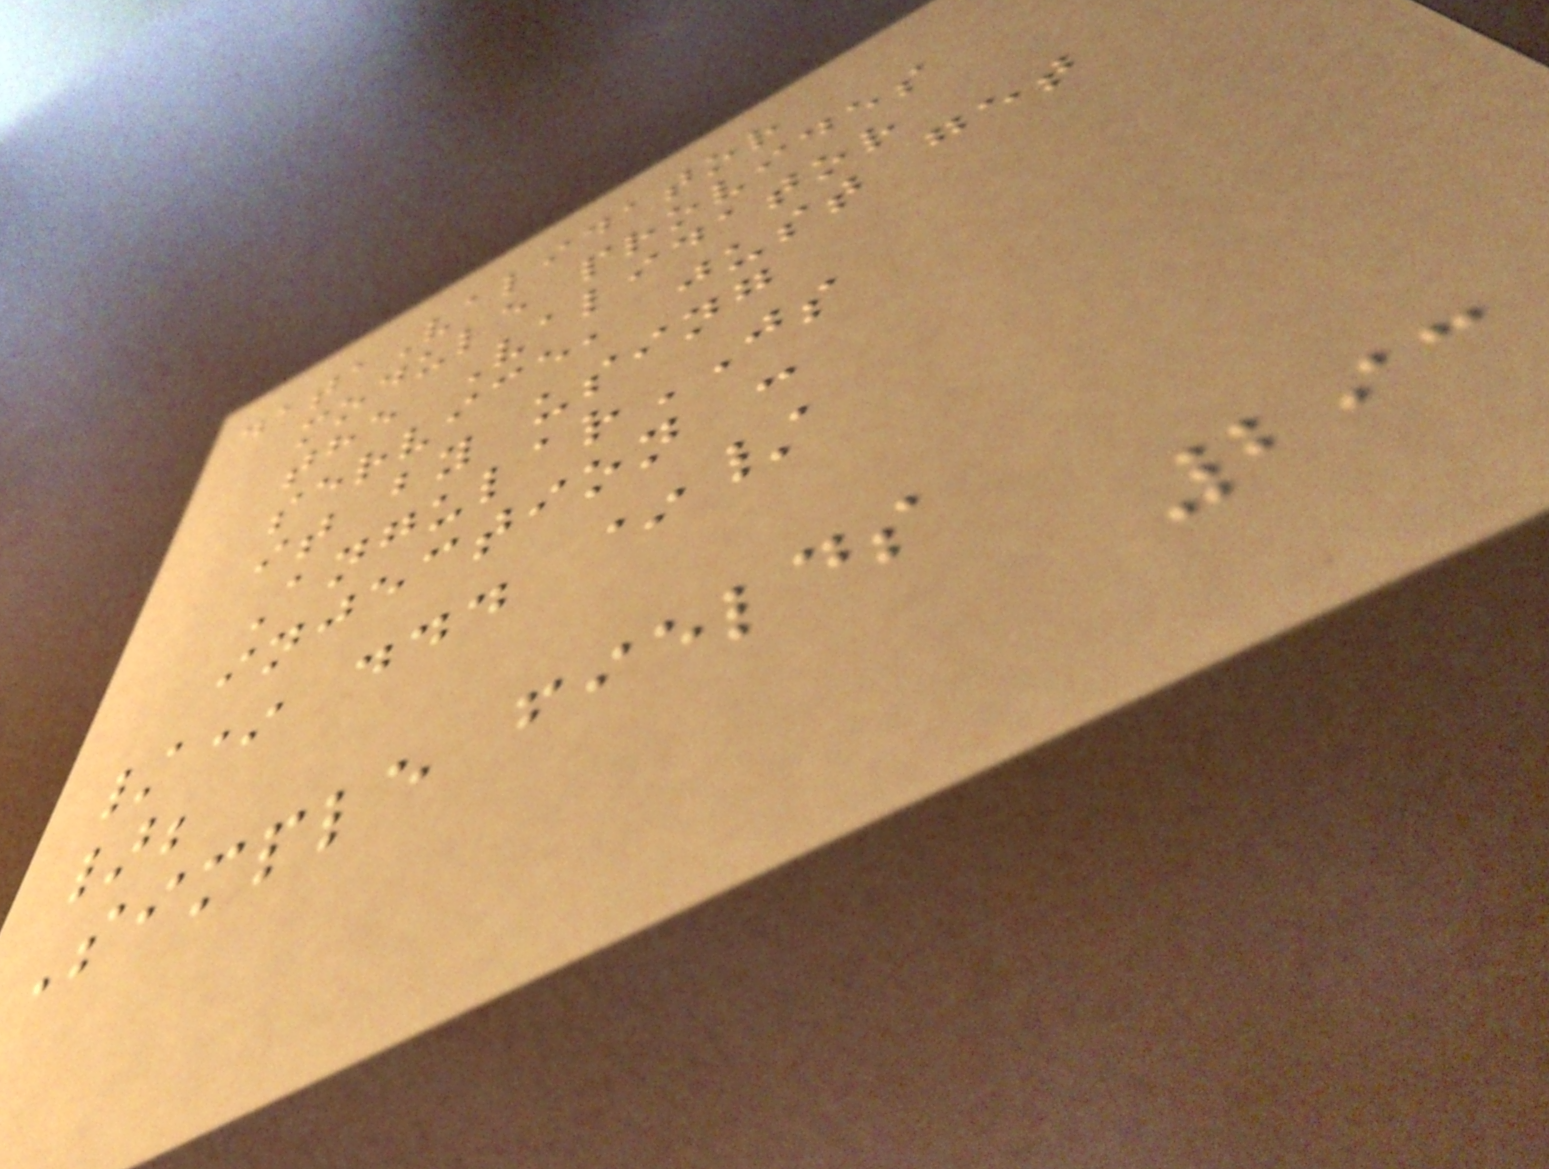dataValidator
module provides
the Validator
service, just get
it by using
AngularJS
injection :
/* ... */
};
Simple fields
293
